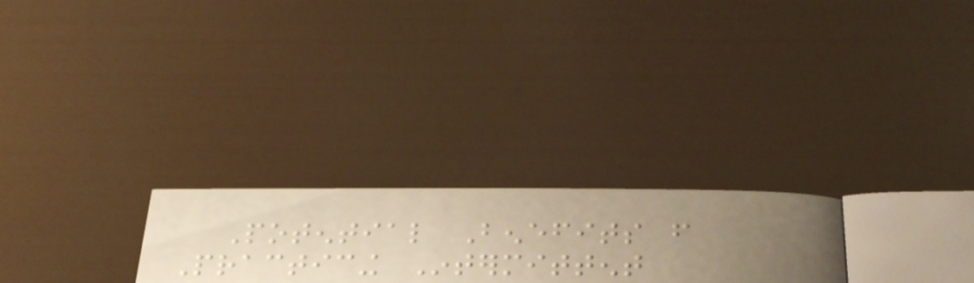Potential Benefits from
Practicing Intermittent
